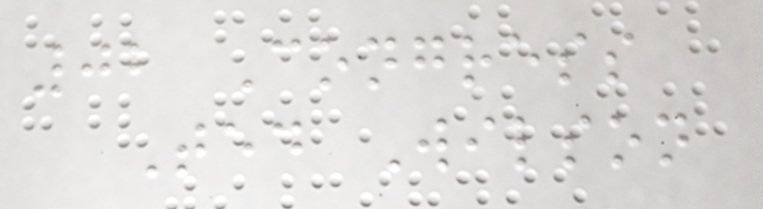02 Congress
Ted Wilson
